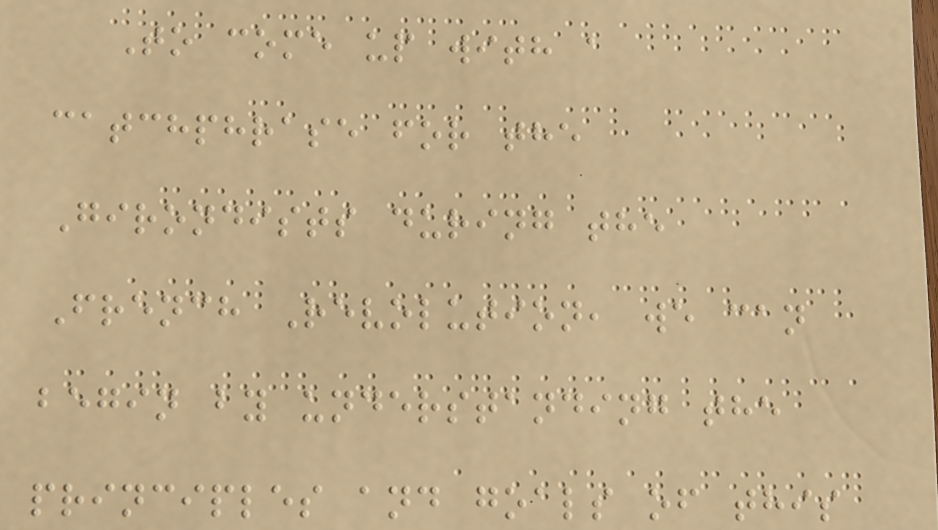To come up with a
catchphrase for the
Girondists during the
French Revolution, we can
begin by understanding the
principles and goals of this
